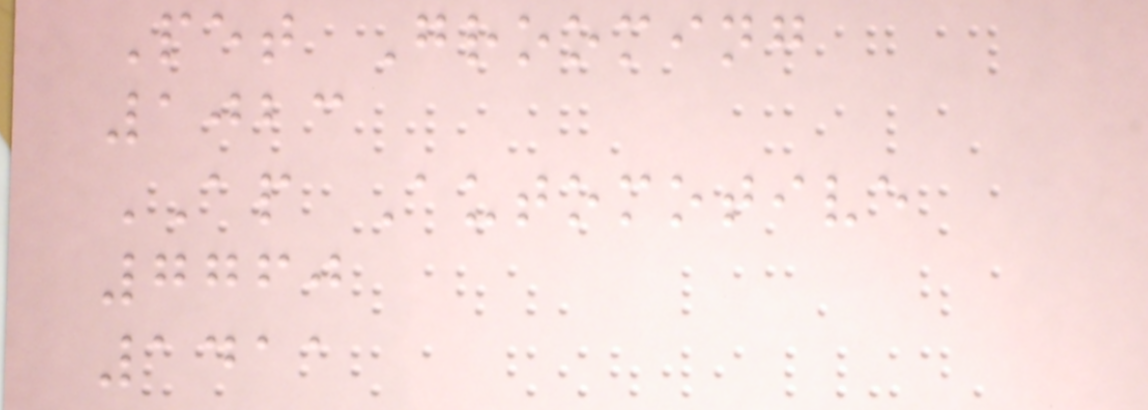Pet Grooming
1023
AP Automotive
7760
1411
